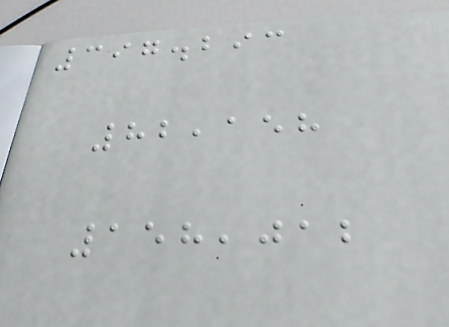397.293
82,158
158,012
